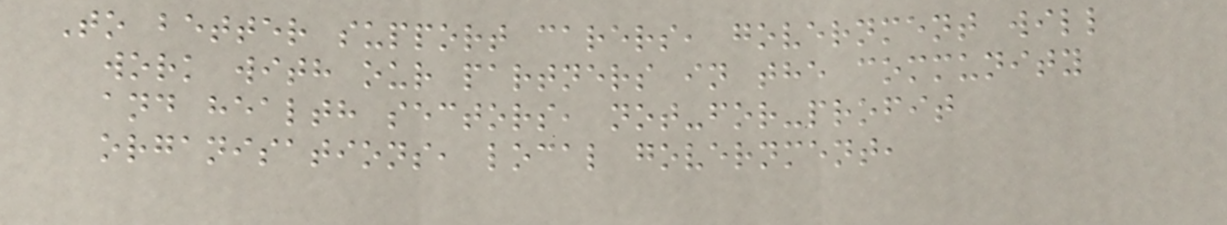To better support carers, government will
work with our partners in the community
and health sectors, not-for-profit
organisations, local government,
